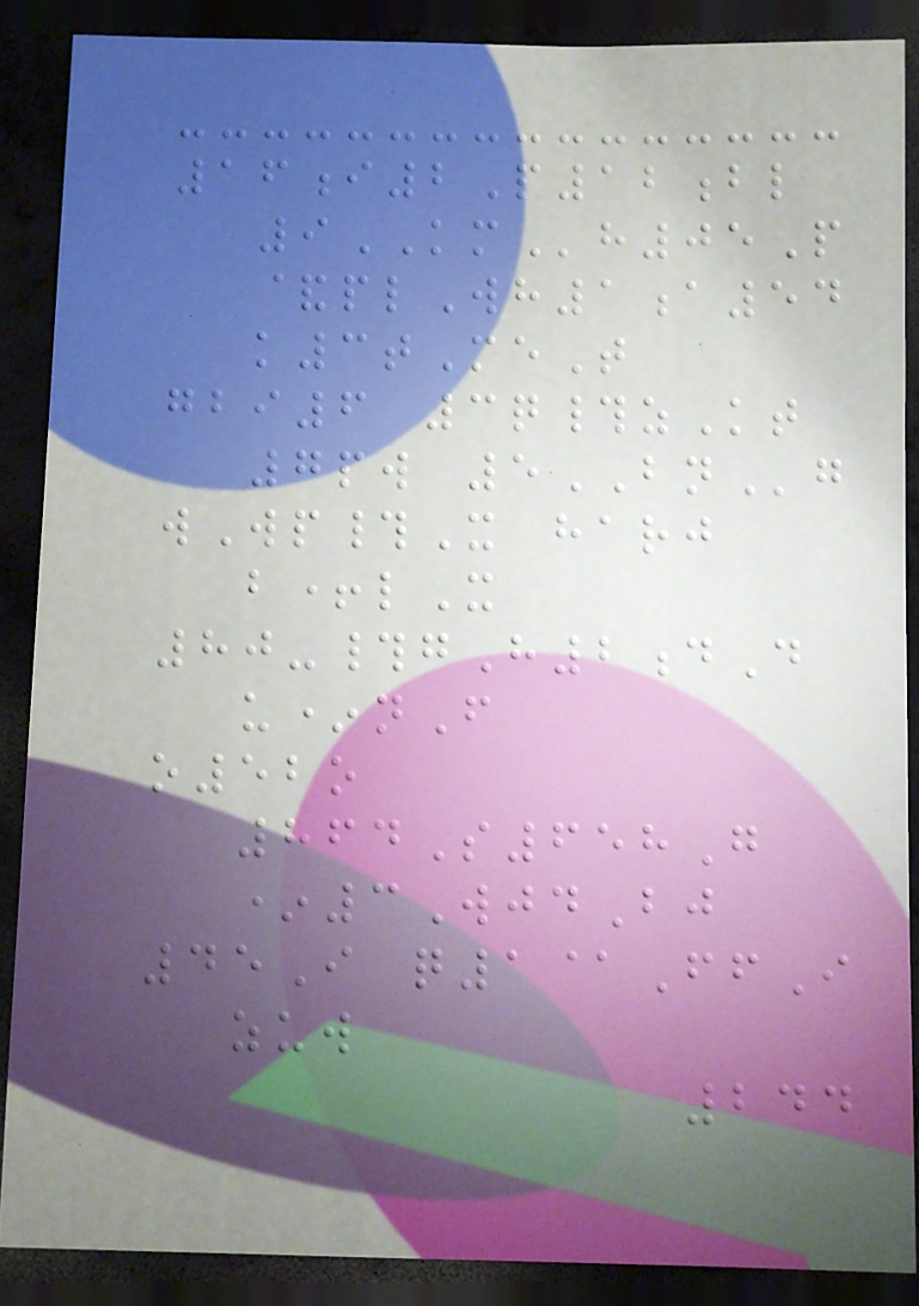16i2P12bl
9KMh05P
&plWh1a54
k3tMeT
gbi6 3q#zKt
7pw 5BNg
wWp#X harj
b+lX
80-#gH2dD
u*nF
o52o
864S658G
*3WjdBj
45I q1@FfI
zuw
244
